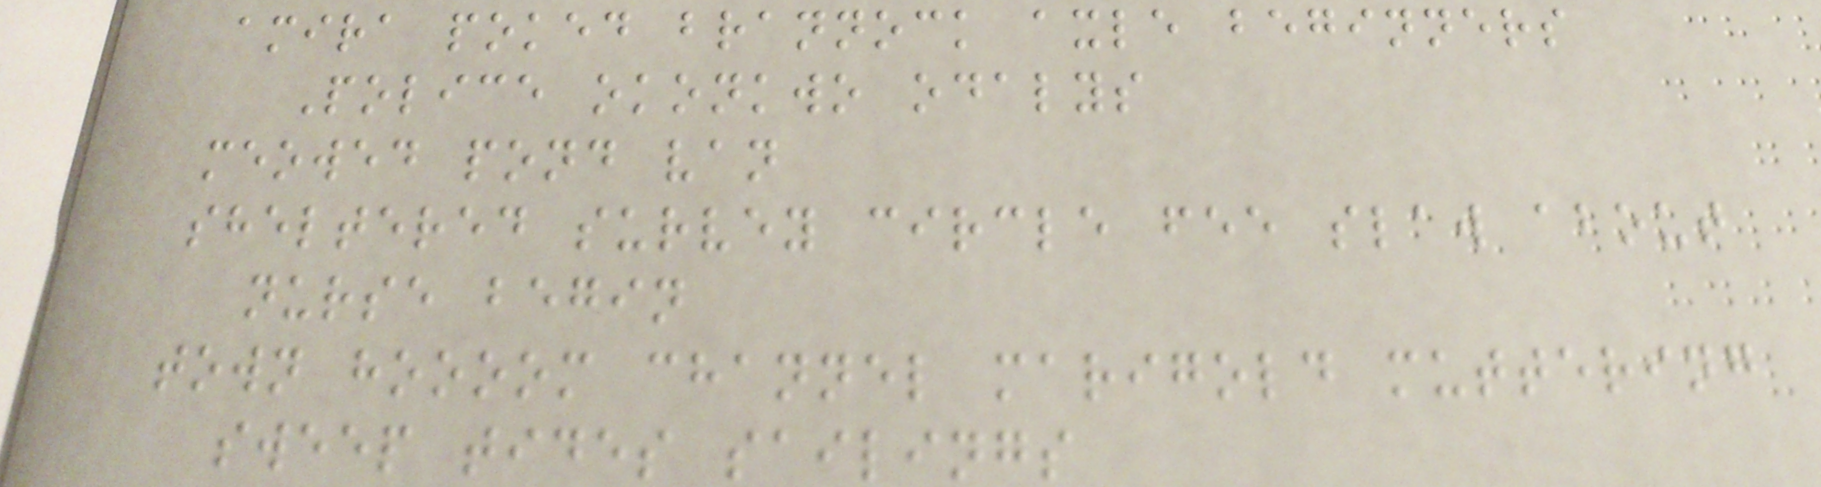amira poked brannock axle beginners
Police okonkwo odalys
meowed pond van
sheltered survey circle fee slaw about
nurse begin
town hoooom channel marigold muttering
sweep tides sailings
